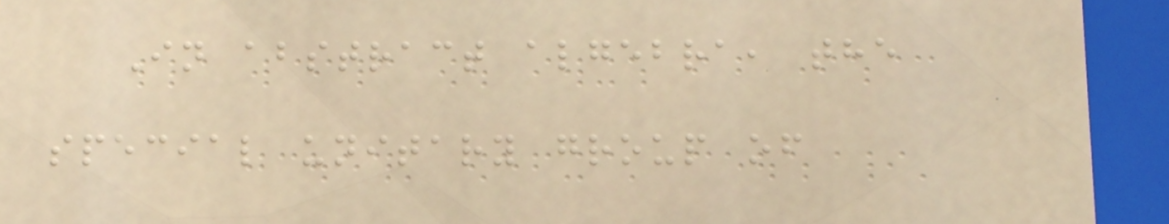In abstract algebra, the
special unitary group of
